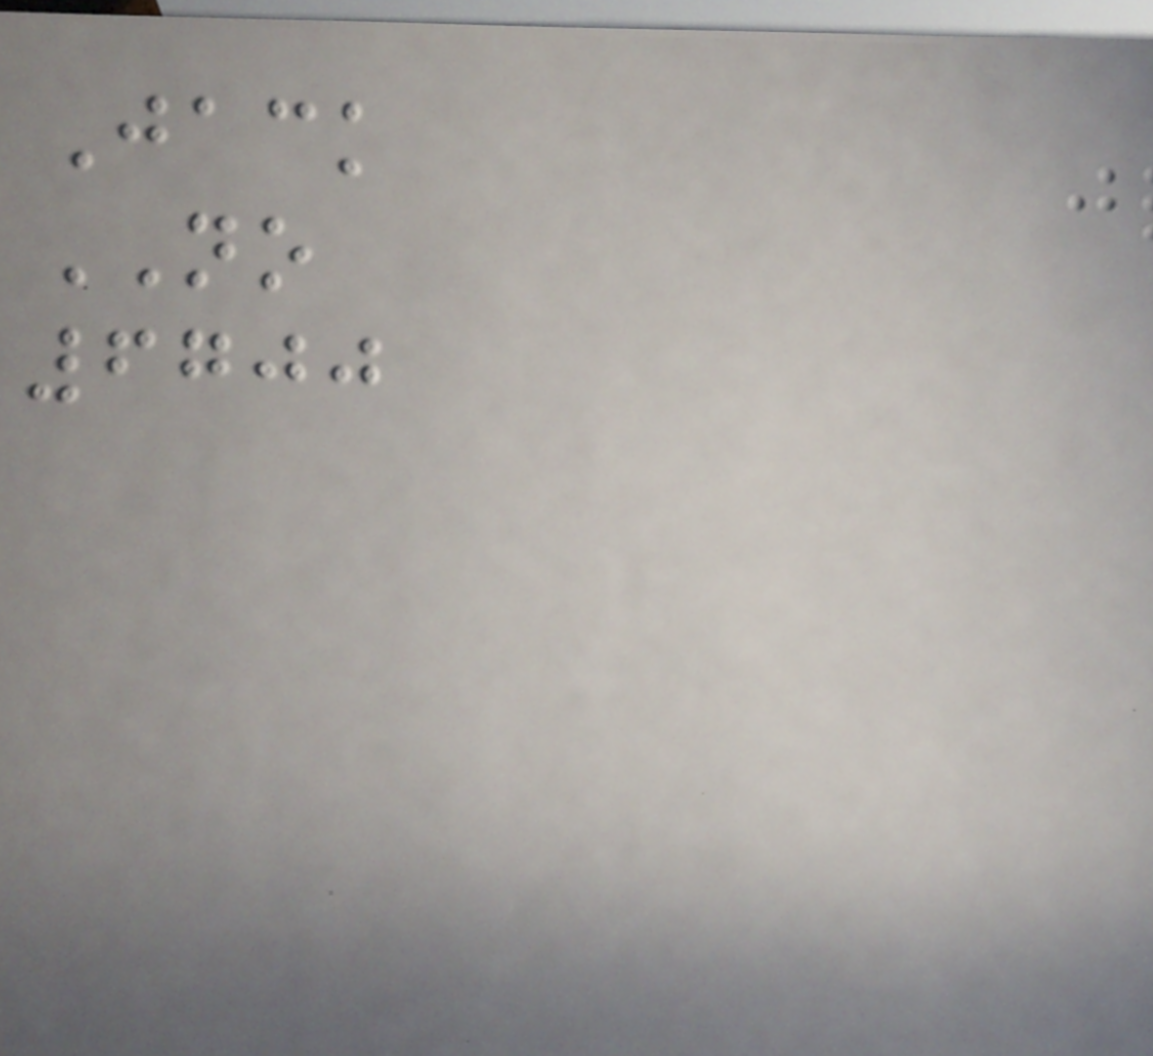Jack
NO
6700
